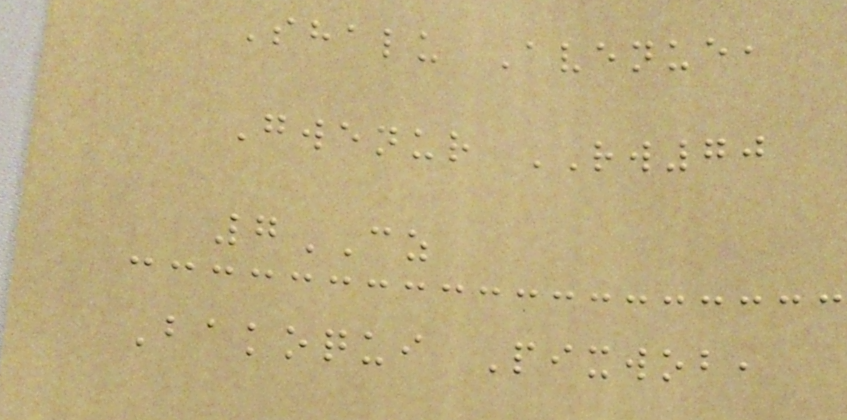Shalu Avenue,
Gwenur RW70
7CZ
Bakoqui Pixwob,
